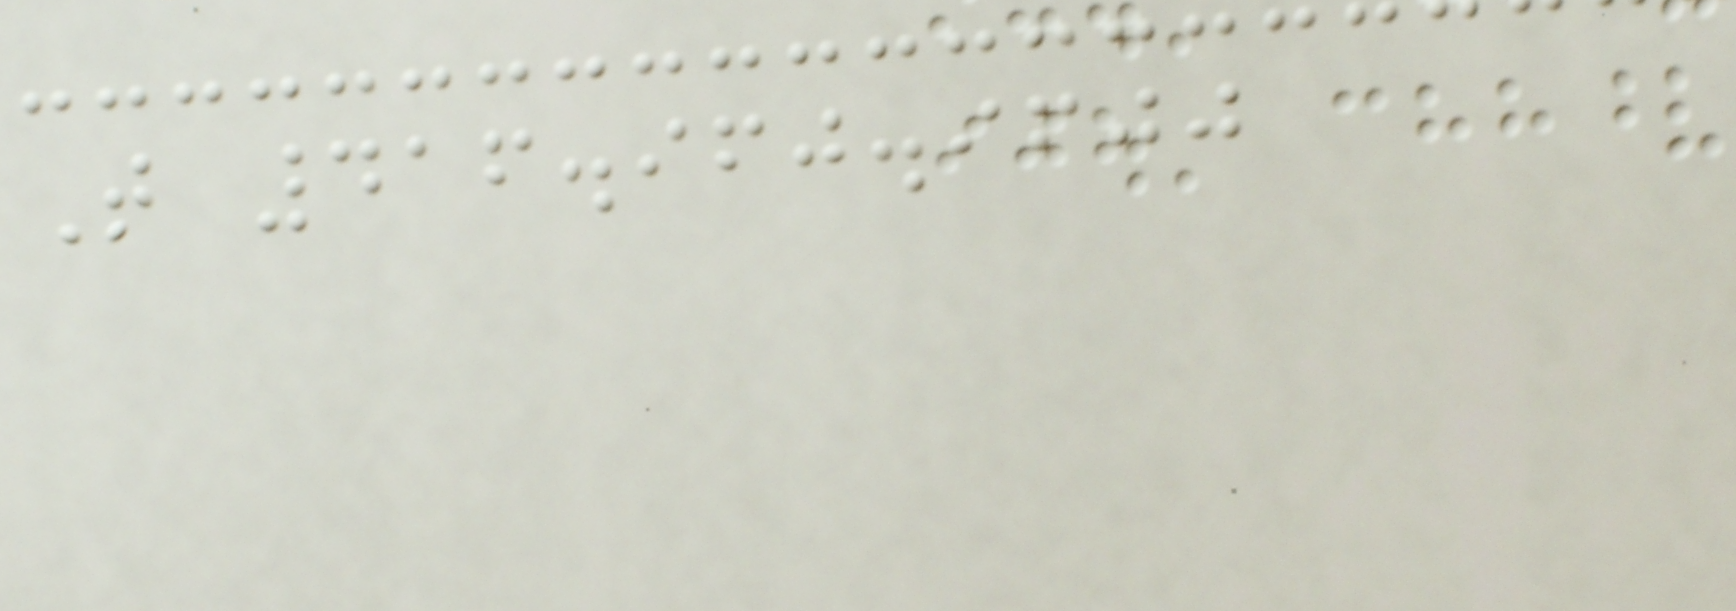T 416.960.9600
